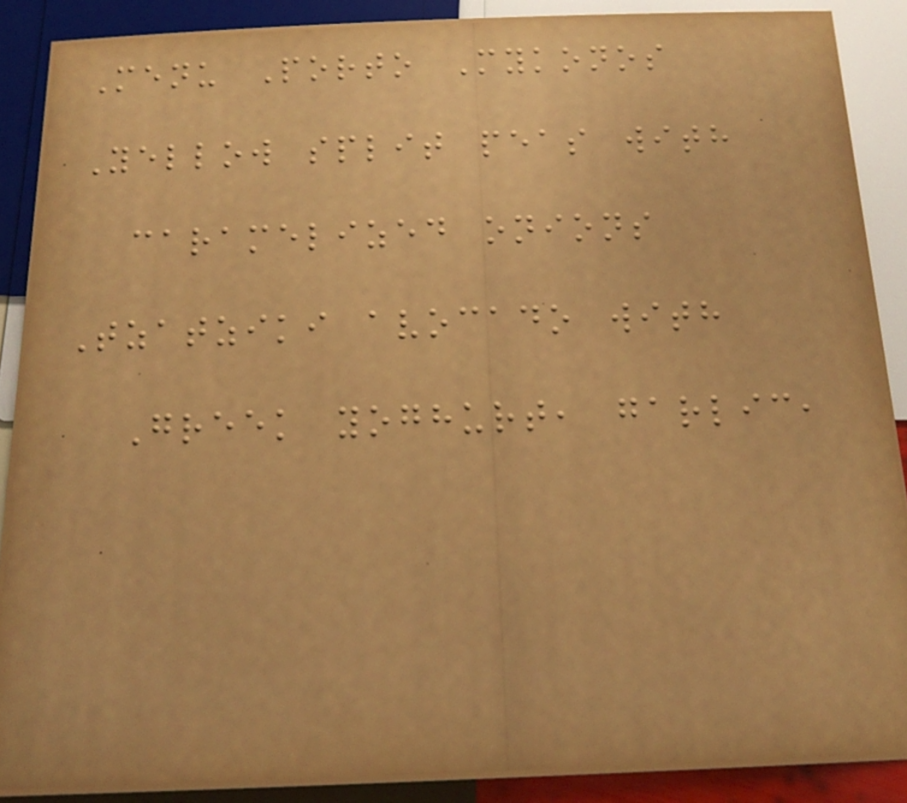Menu Porto Mykonos
Yellow split peas with
caramelized onions
Tzatziki avocado with
Greek yoghurt, garlic,
